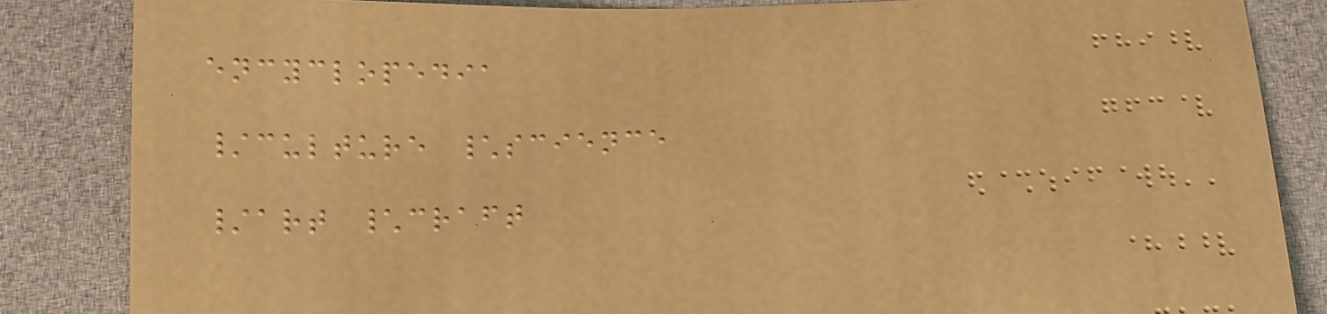encyclopedia
/culture \science
/art \craft
